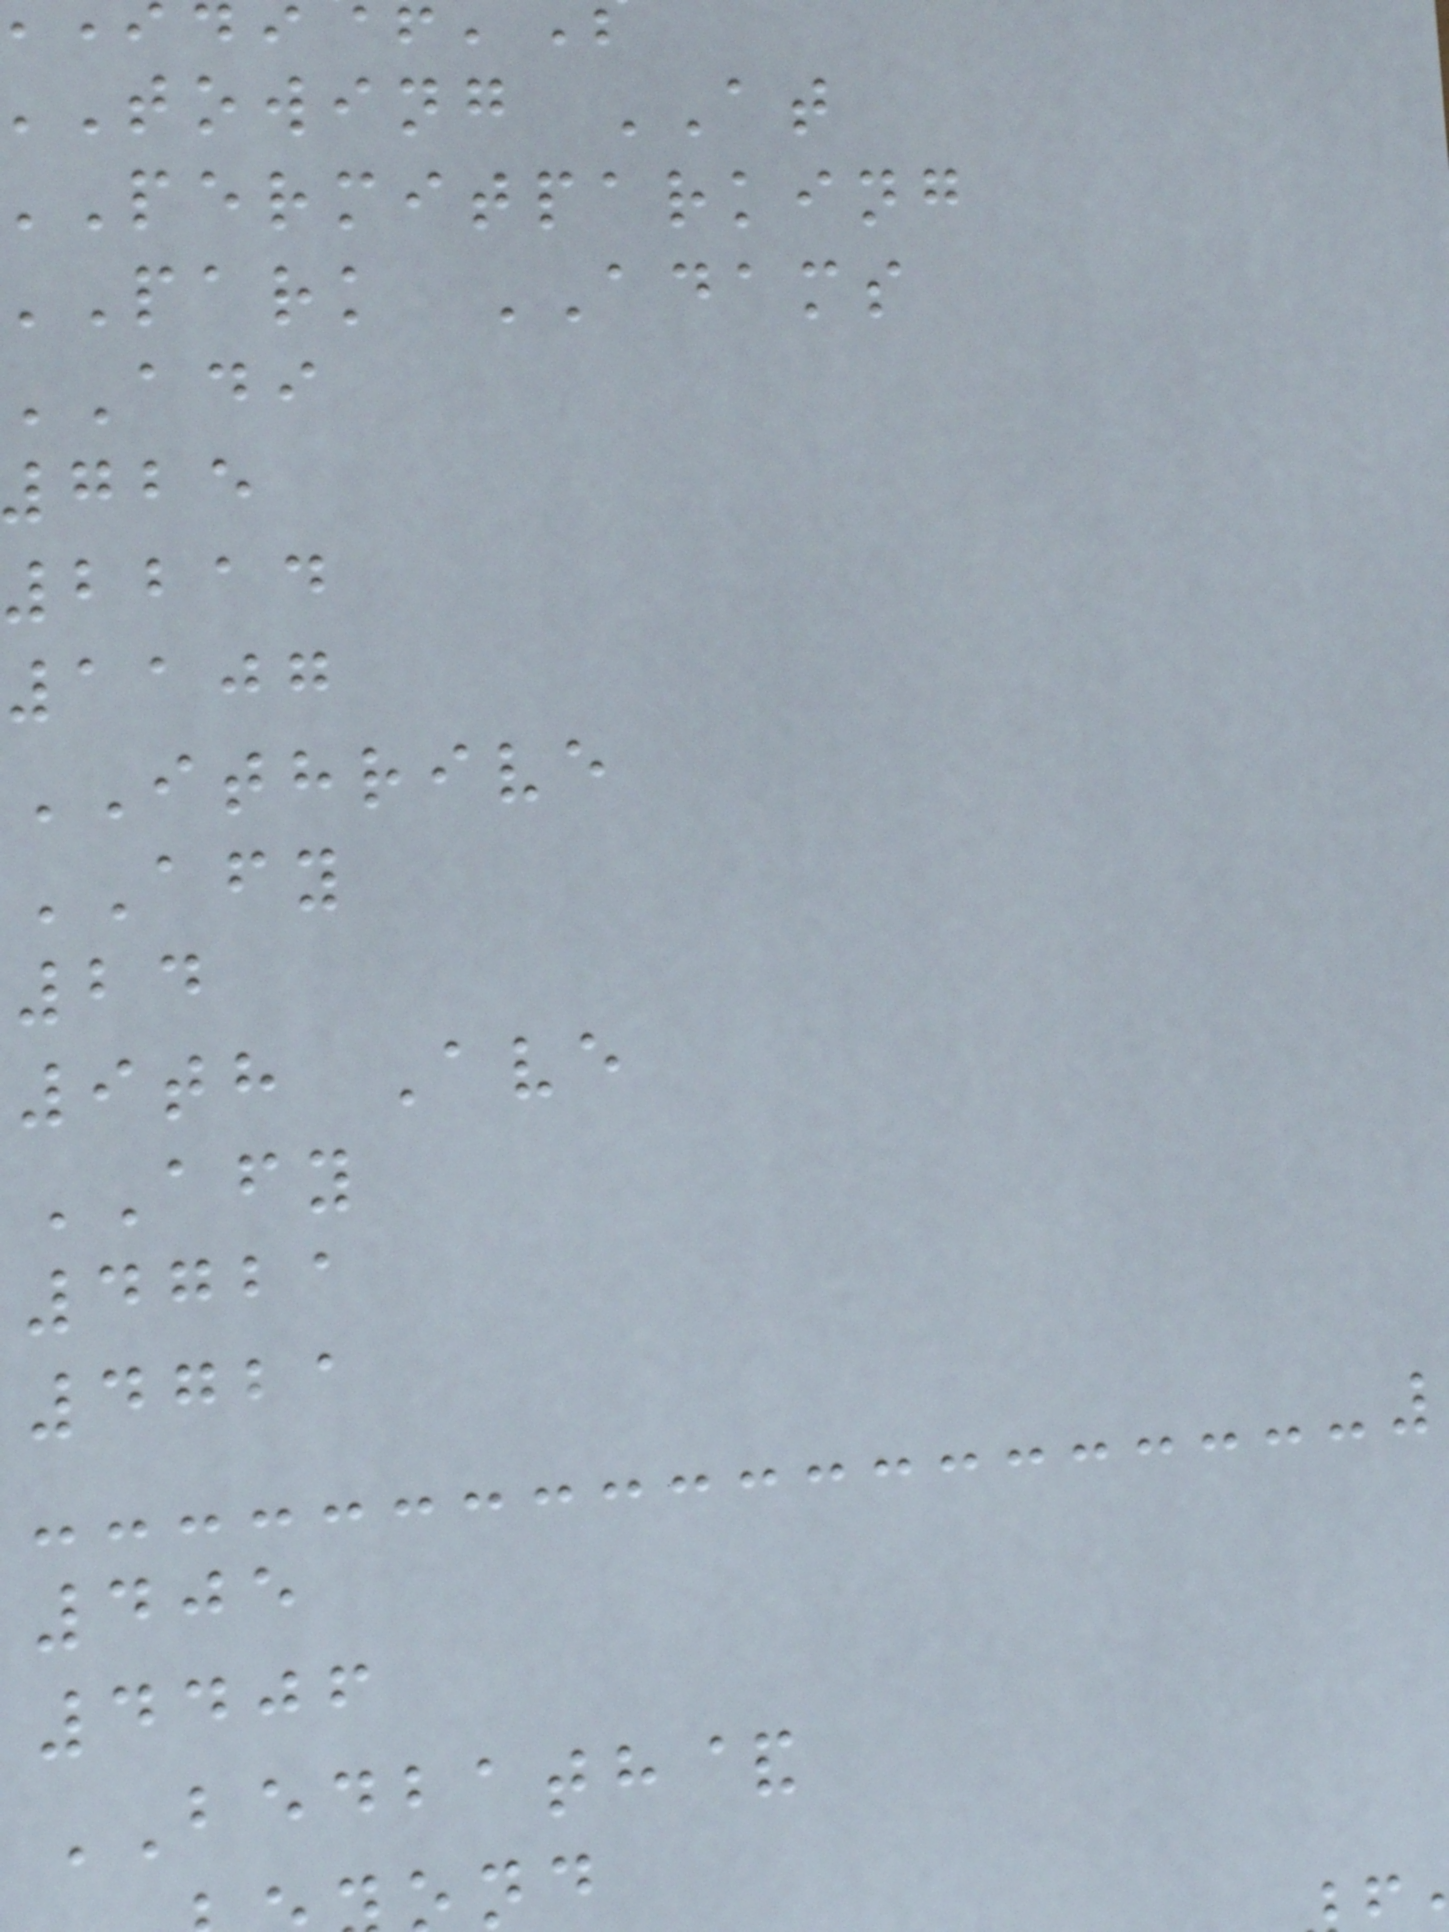towing AT
permitparking
park ADAMS
2214
1107
ITHRIVE
AFY
24
9th Ave
AFY
4721
4721
405
4406
BEDBATH&
